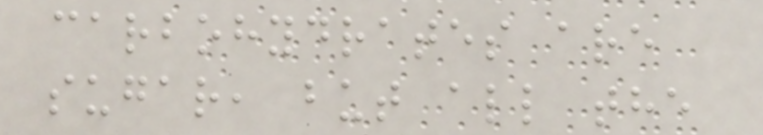carbohydrates are
sugar, but all the
